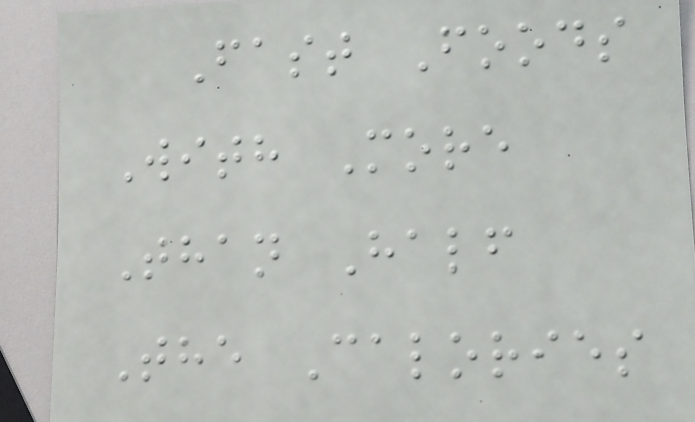Fast Foods
With More
Than Half
The Calories
